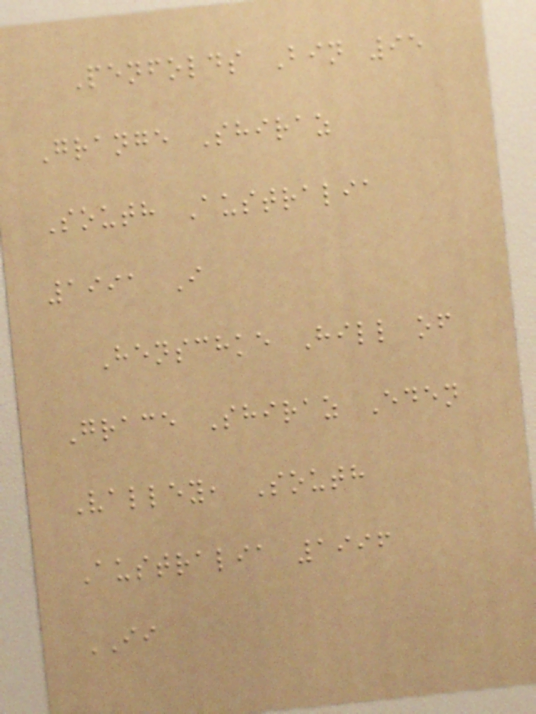Penfolds Bin 95
Grange Shiraz
South Australia
1991 I
Henschke Hill of
Grace Shiraz Eden
Valley, South
Australia 1996
II
